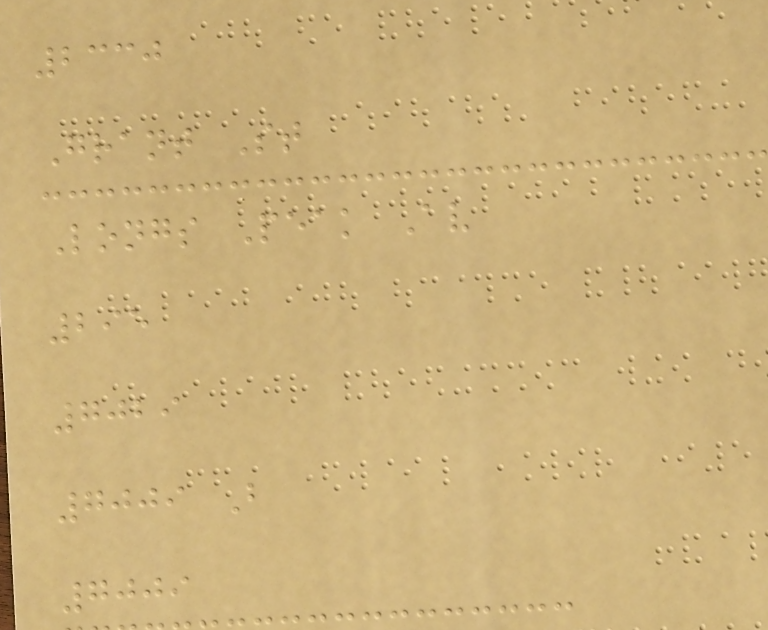2330
Grant St
Longs Peak Av
295
7029
7009 B
7009
